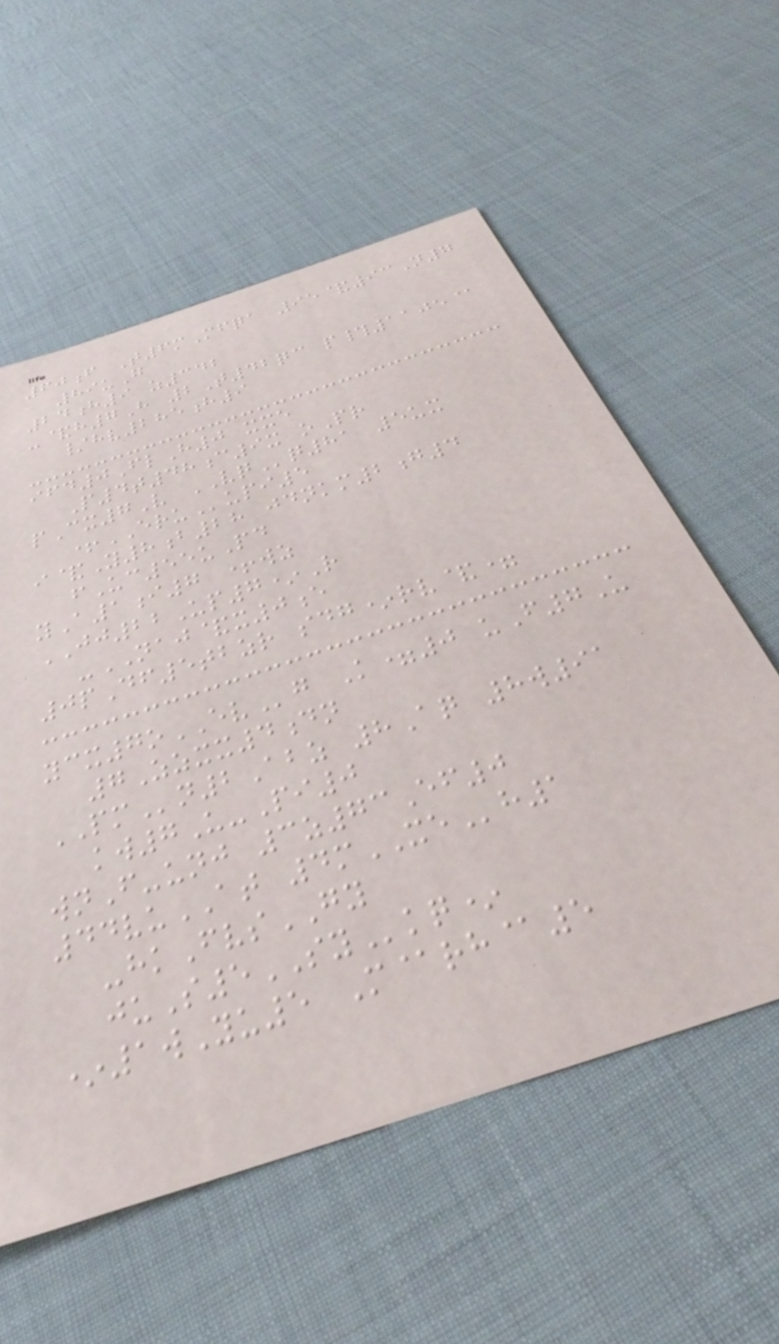60f T6mMfqa 95&93N7
89uG
24h9 z342
-&h7H 2T42qc p#1105@
/hv285h9
ifd0FlH0 xxe
P4t48c9x oPr
pCx7V VQq81 5ux
+ERUupi5
i&Y8b28 jdnkm2g4
fUc55uPd
yA1i7 +wz
JJ22Up7*R
-NAJ&x0e
0pDf5tbzr sdg*rv&=
ycx7oEVg K=0 uF7U
7Zzxx4dn
PMn2Abz 8Aq 8w91
kw7U-Pi0
wnF-unj 3z73Ef0
44vuAT 4mXEh1
-hkFvsGY
juS5SYkq*
*1wYu5 M@rh@5
